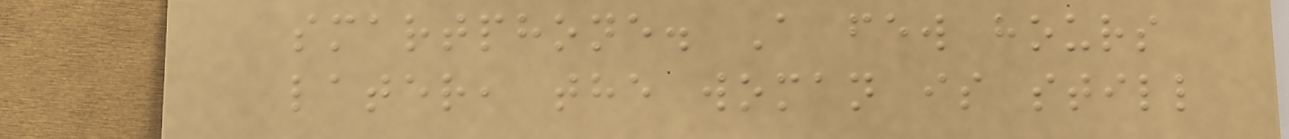smartphone. A few hours
later, the woman is still
